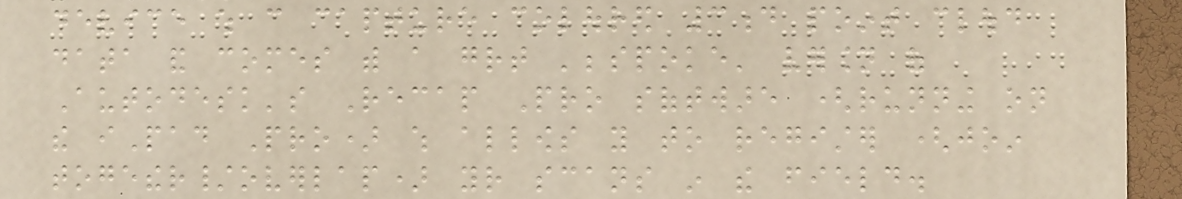device which can capture coloured 3d point cloud
data and comes with a great 'bespoke' version of
Autodesk's Recap Pro software (running on
the iPad Pro) which allows you to register (join
together/overlap) your scans in the field.
